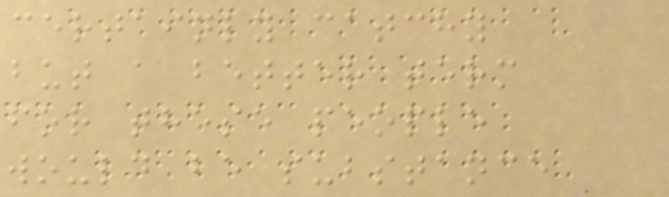certainly catchy
but a better term
for these people
would be substance
